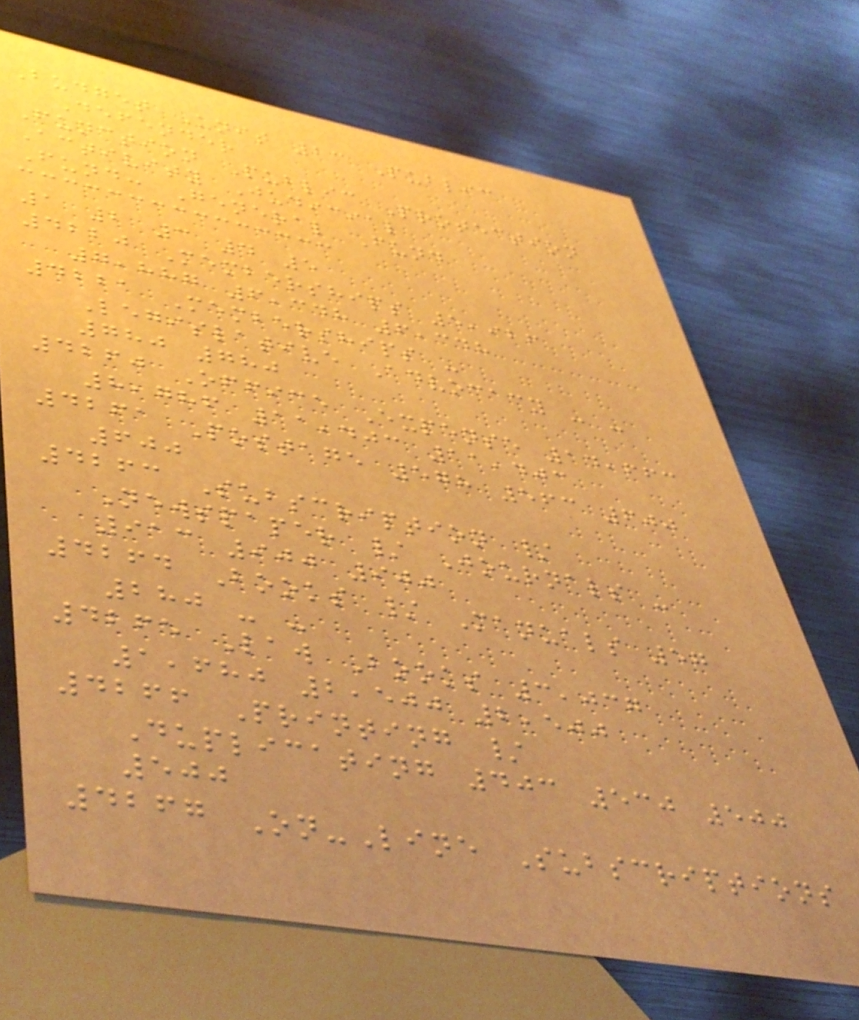Budget Unit 23 Public
Defender
Function Public Protection
Activity Judicial
Fund: General Fund
1 2 3 4 5
4220 Memberships 5,926
7,887 6,348 6,348
4221 Memberships -
Legislative Advocacy - -
780 780
4260 Office Expense 14,663
8,786 11,403 11,403
4261 Postage 578 563 600
600
4263 Subscription /
Newspaper / Journals -
913 900 900
4264 Books / Manuals 57
280 - -
4265 Law Books 3,037
1,680 2,500 2,500
4266 Printing /
Duplicating 403 530 500
500
4267 On-Line Subscriptions
